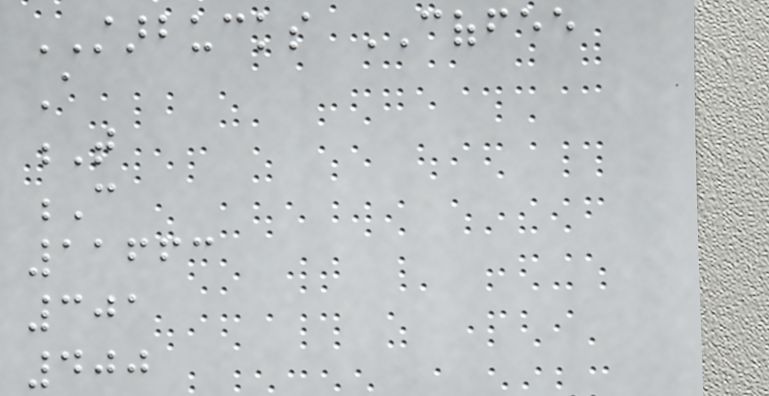STARBUCKS COFFEE
A
T
C
11663
301
400
